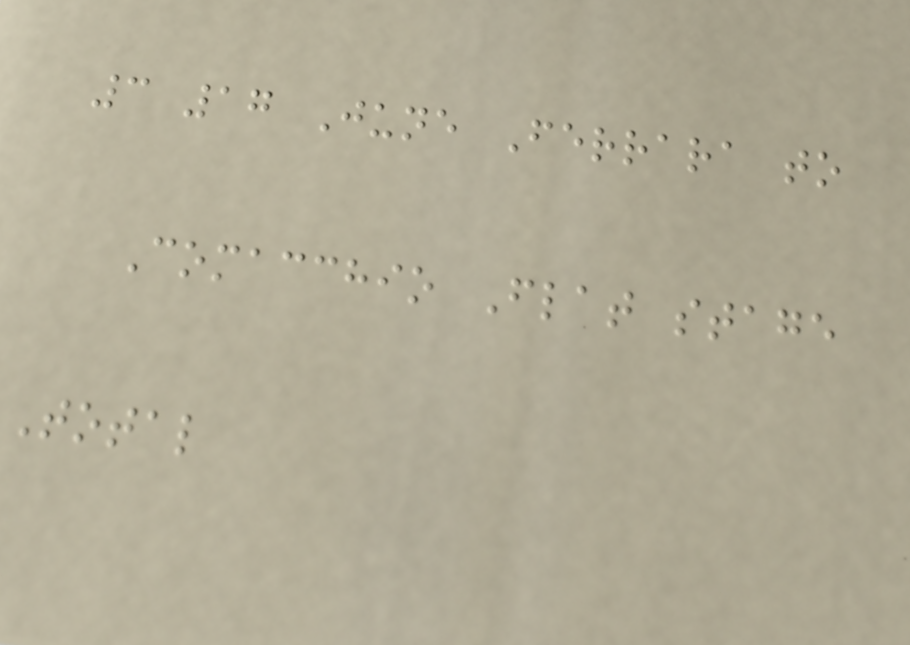3 17 June Ferrara to
Comacchio Flat stage
Total
